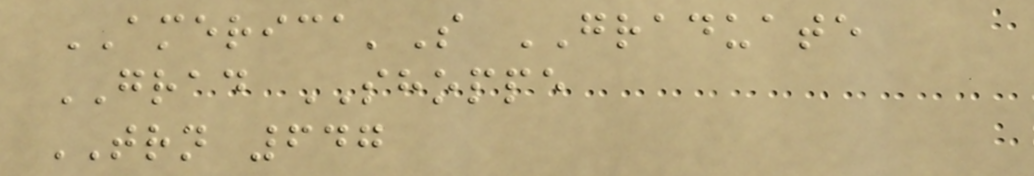AMERICA'S GRADUATE
GRAD SHOPPE
TRN 647
